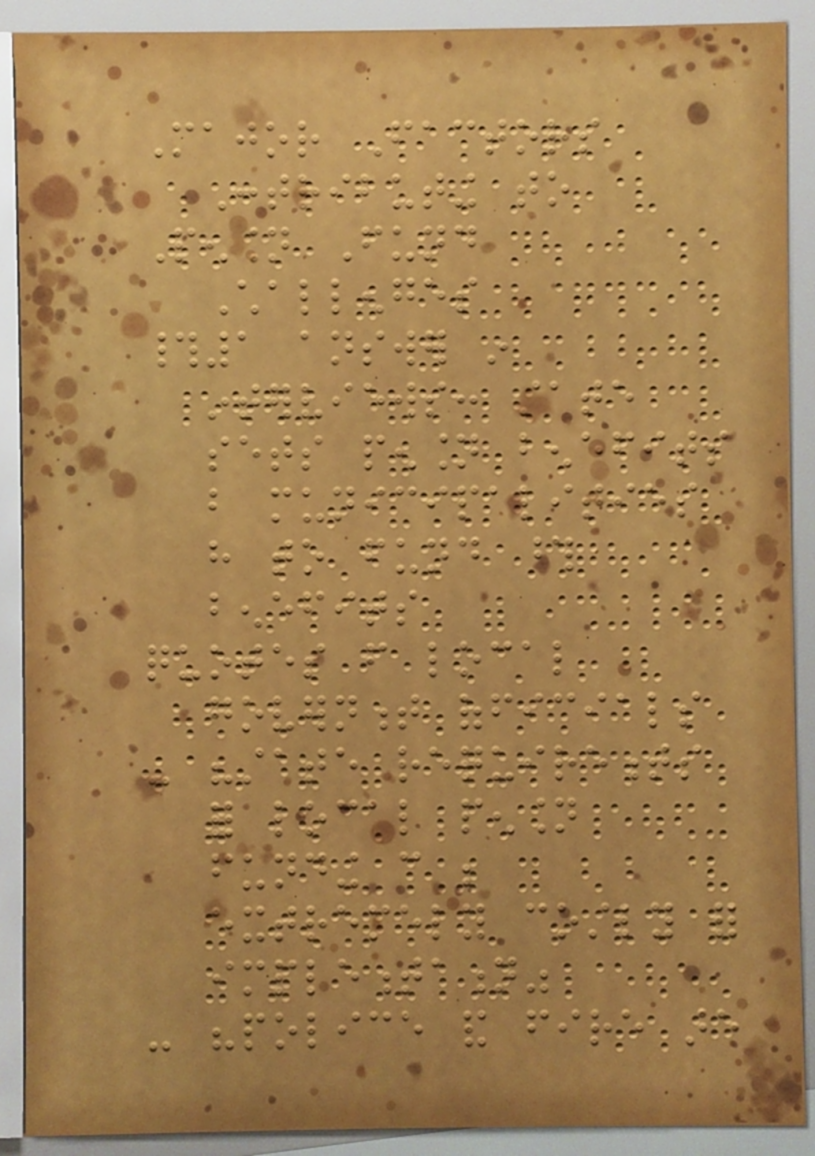Major Factors
Contributing to
Pension Fund
Challenges
#1 answer in
interviews: state
sets pension benefits
but municipalities
have to fund those
benefits
quotes from local
government officials
- "state requirements
for local pension
funding can be
extremely costly for
implementation"
- "police and fire are
